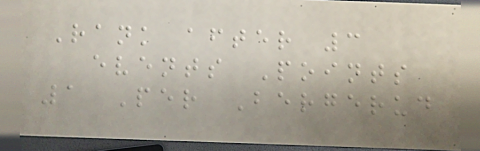Rank after 3
events Points
1 Per Bergerud
